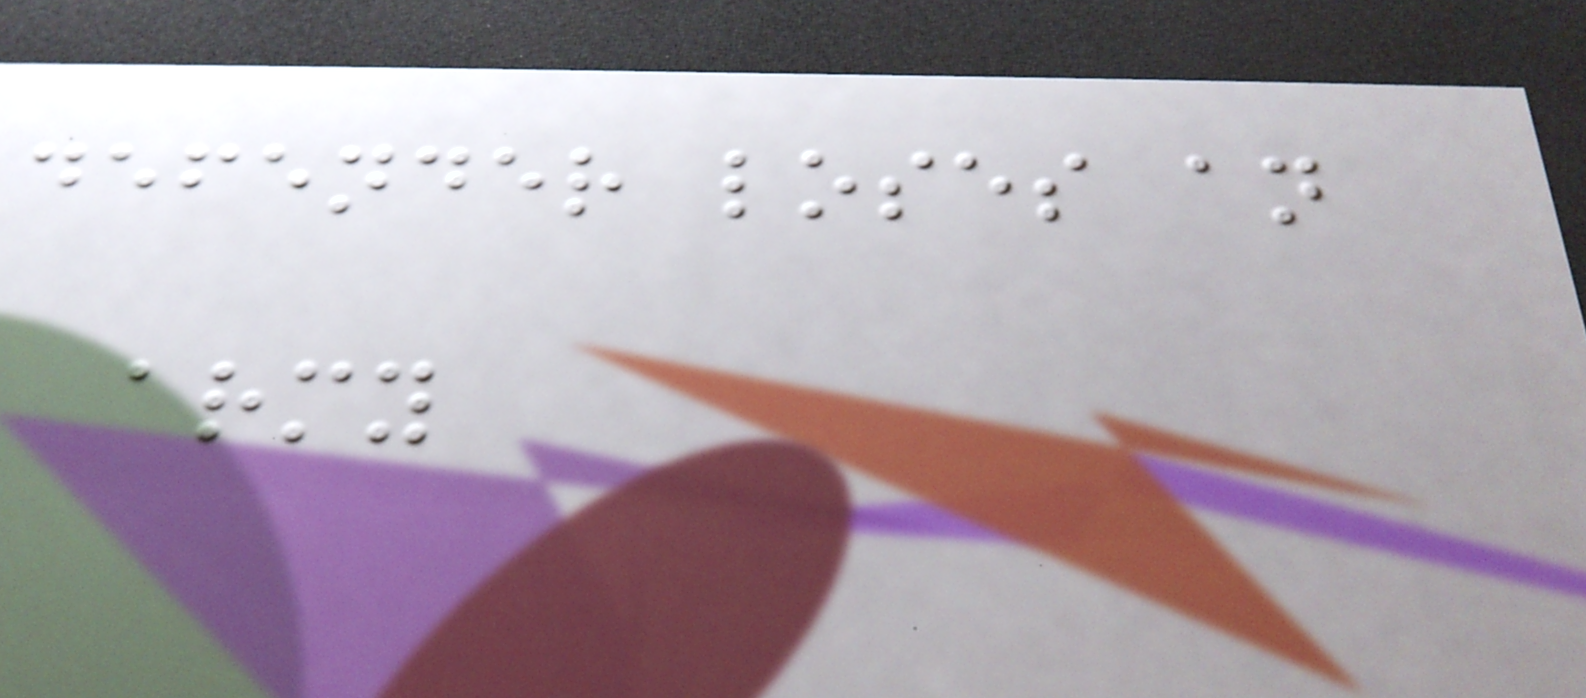defender loses an
army
